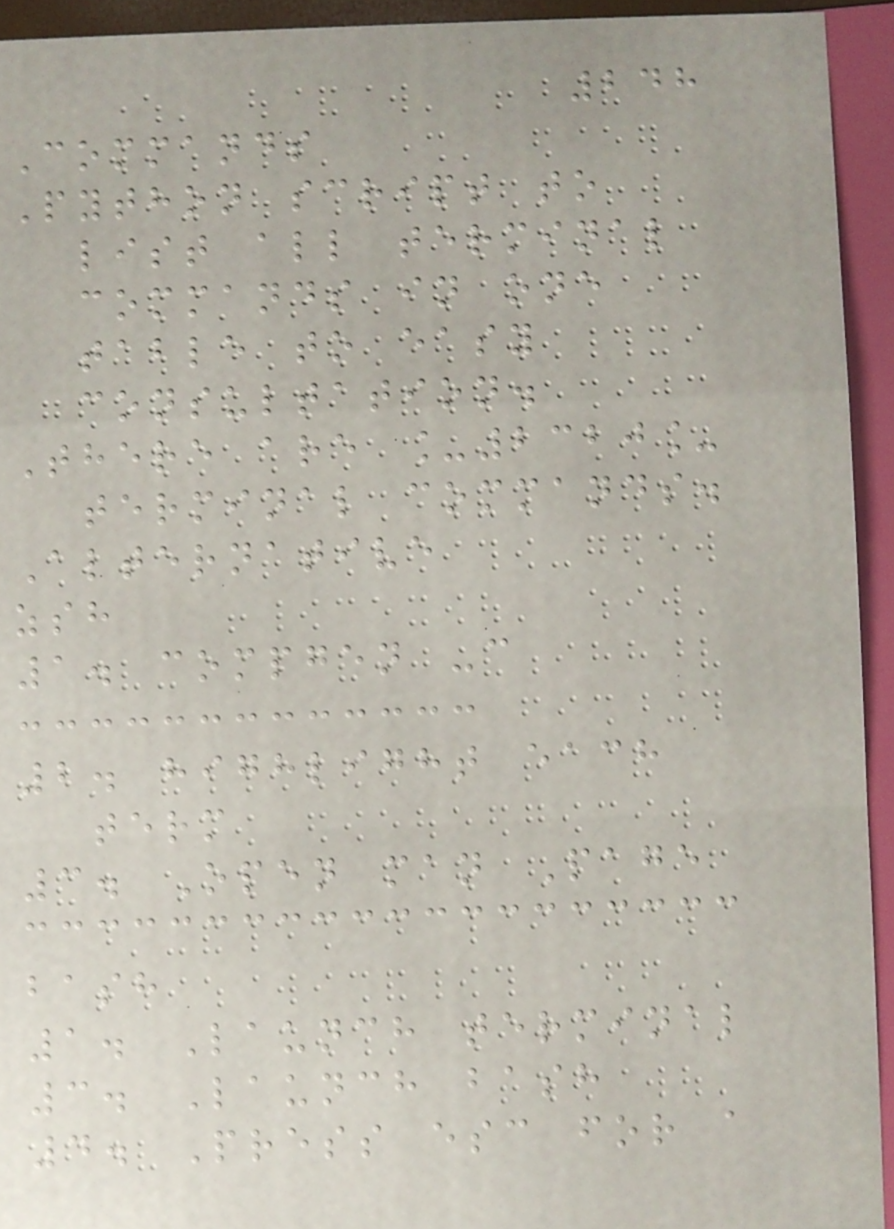248
Commands
Python script to
list all terminal
commands in one
table to easy
consultation.
There are _2320_
terminal commands.
Alternative
zsh
1. compgen -c
2. highlight each
term
3. Open man Page
bash
1. Launch terminal
3. Launch bash
4. Press esc for a
